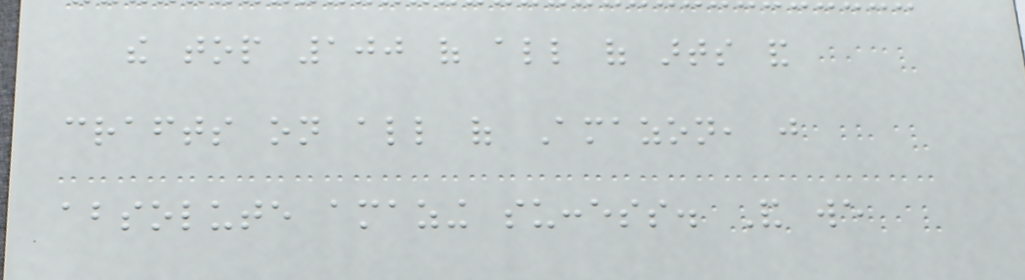the top 100 of all of arts and
crafts on all of Amazon, just
absolute amazing success. And we
